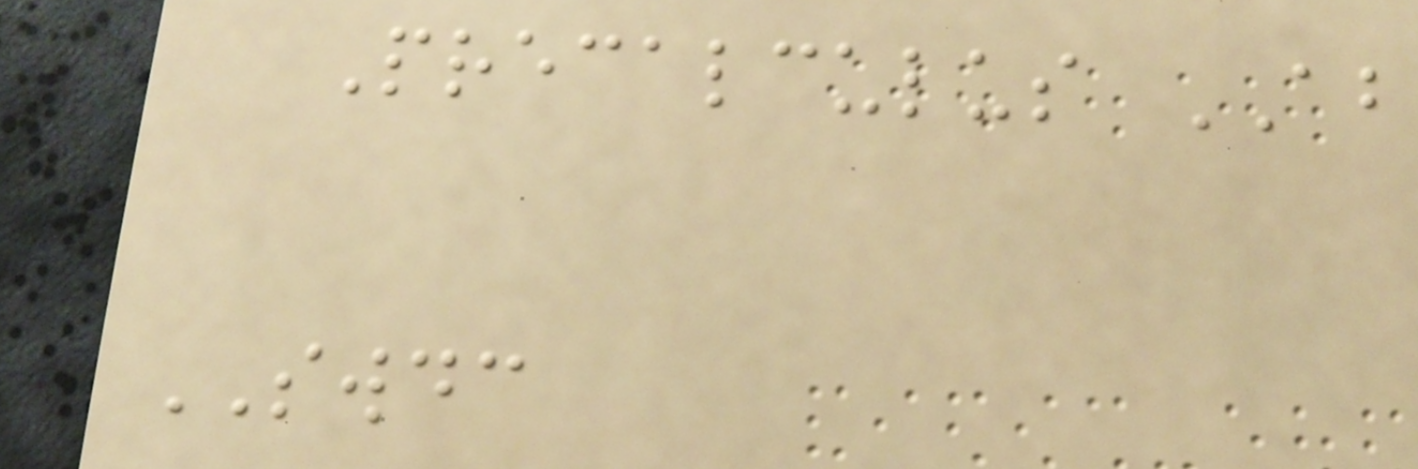Precalculus AB
SWDC
